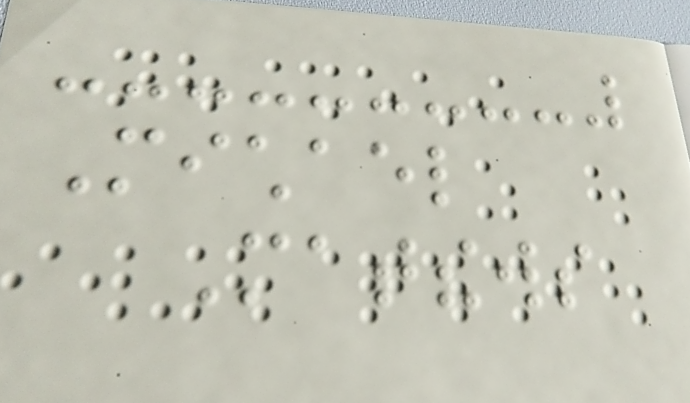Michael
Matthews
